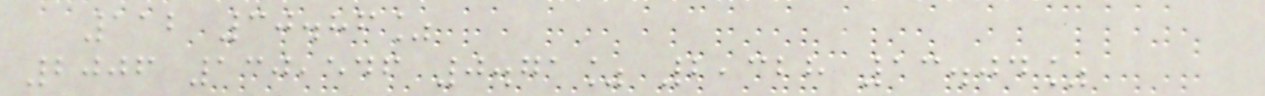112 30.86%
2006 130,546 0.71% 2,328 13.04%
